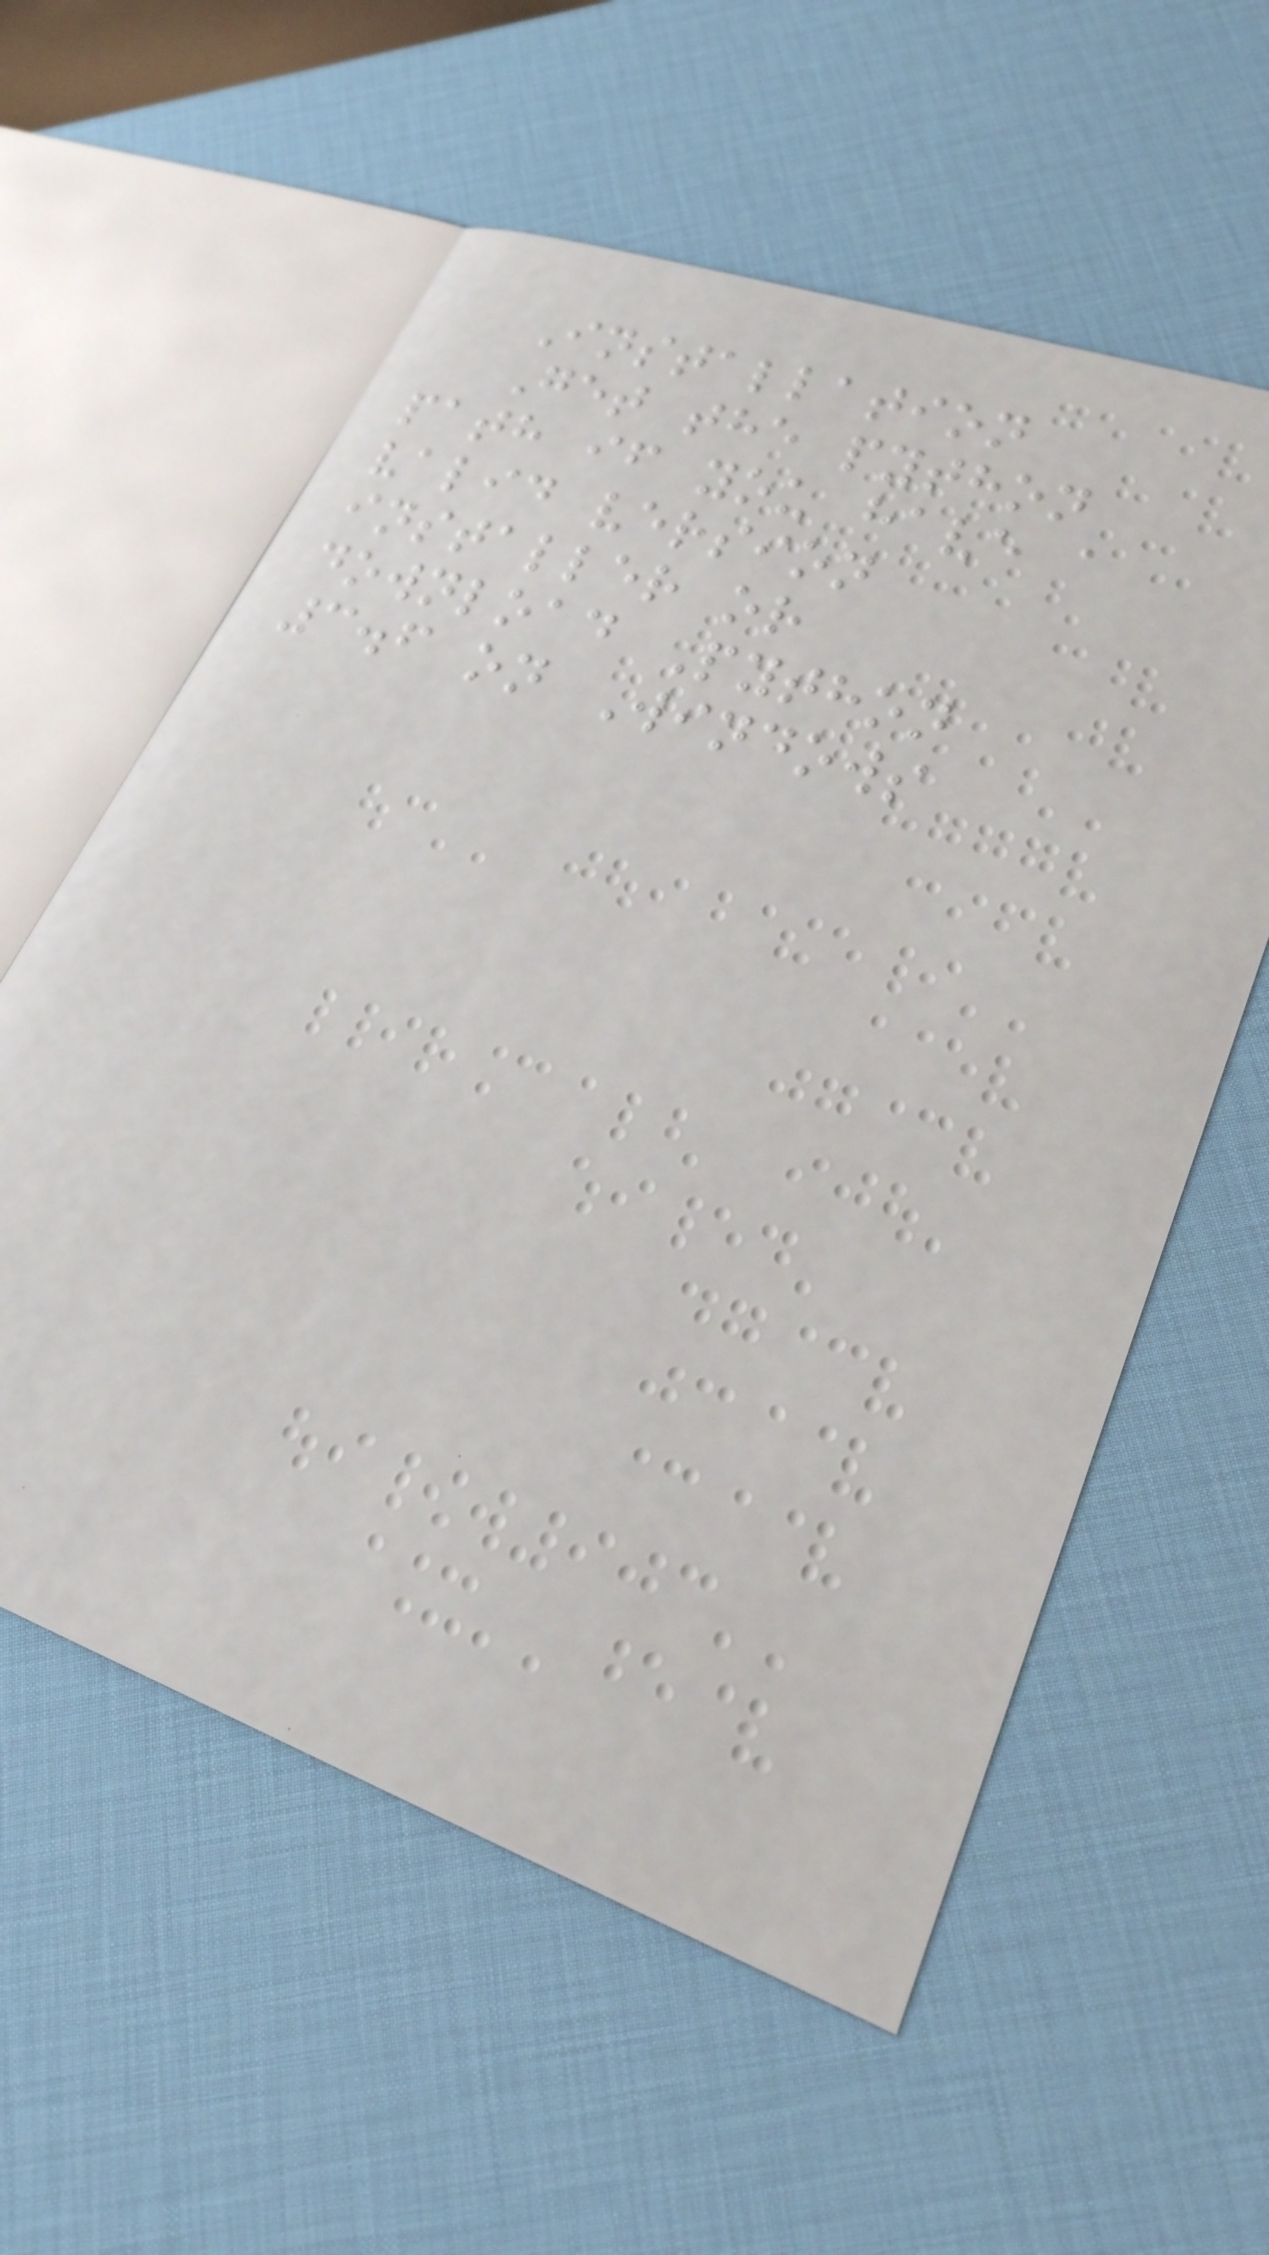Installation
Get the python
path if you have a
valid version
installer or
download Python
3.6 on Windows
